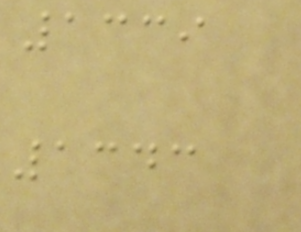1339
1343
